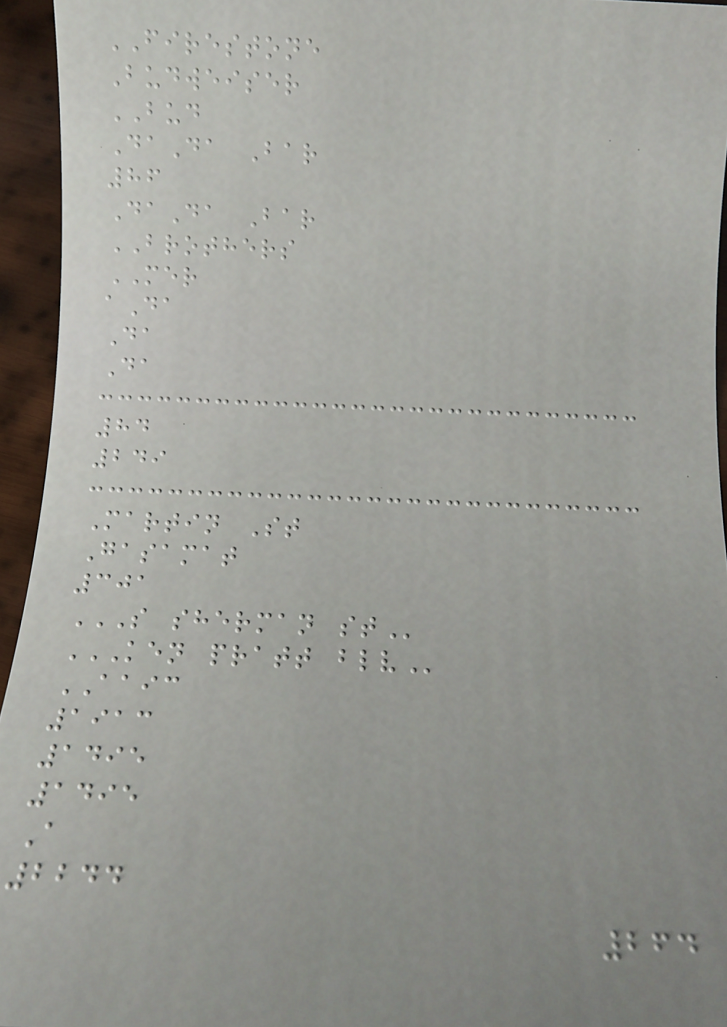FIRESTONE
Budweiser
BUD
DaDa Bar
86
DaDa Bar
BROTHERS
MER
aDa
Da
Da
84
249
Martin St
Gasamat
301
S SHERMAN ST
KEN PRATT BLV
AAIC
1913
1495
1495
A
2244
264
